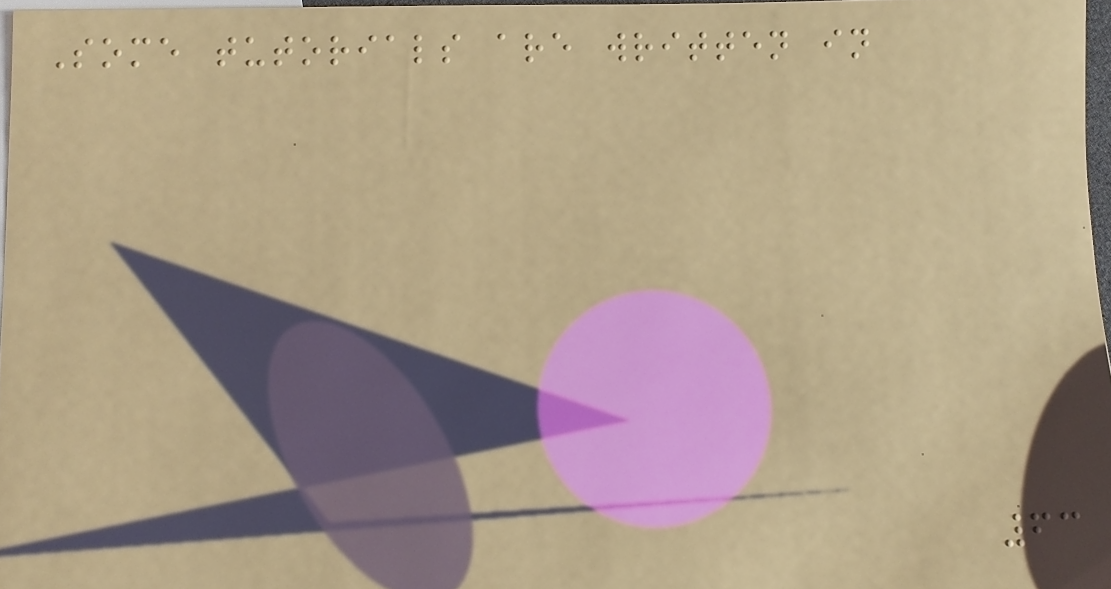Some tutorials are written in
63
